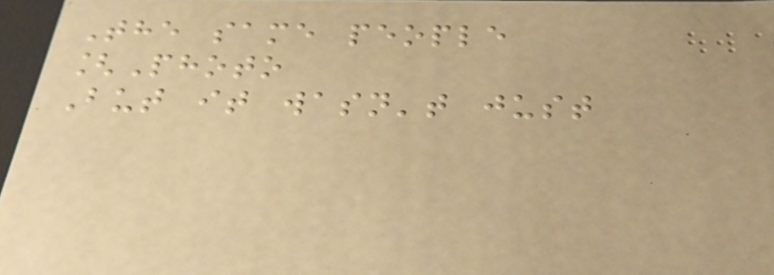The same people
[Photo
But it wasn't just
